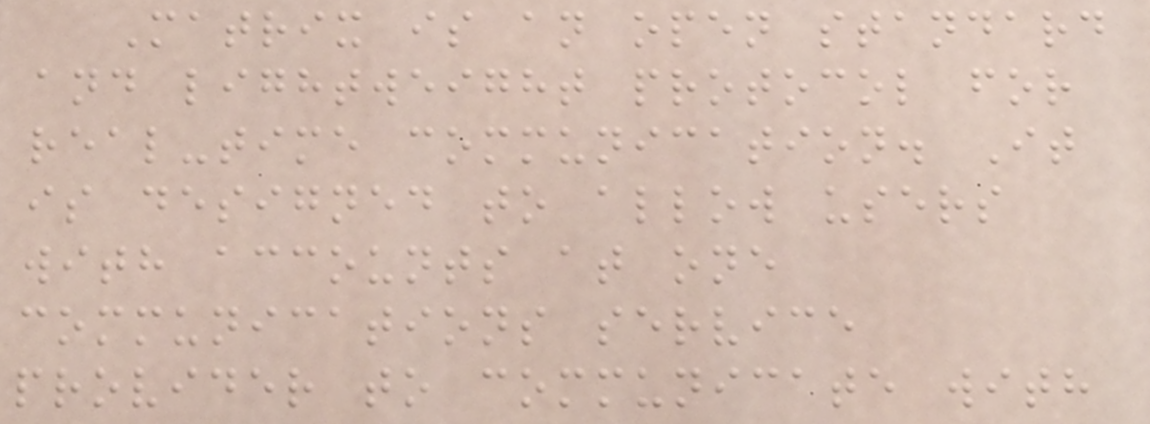Matrix is an open standard
and lightweight protocol for
real-time communication. It
is designed to allow users
with accounts at one
communications service
provider to communicate with
